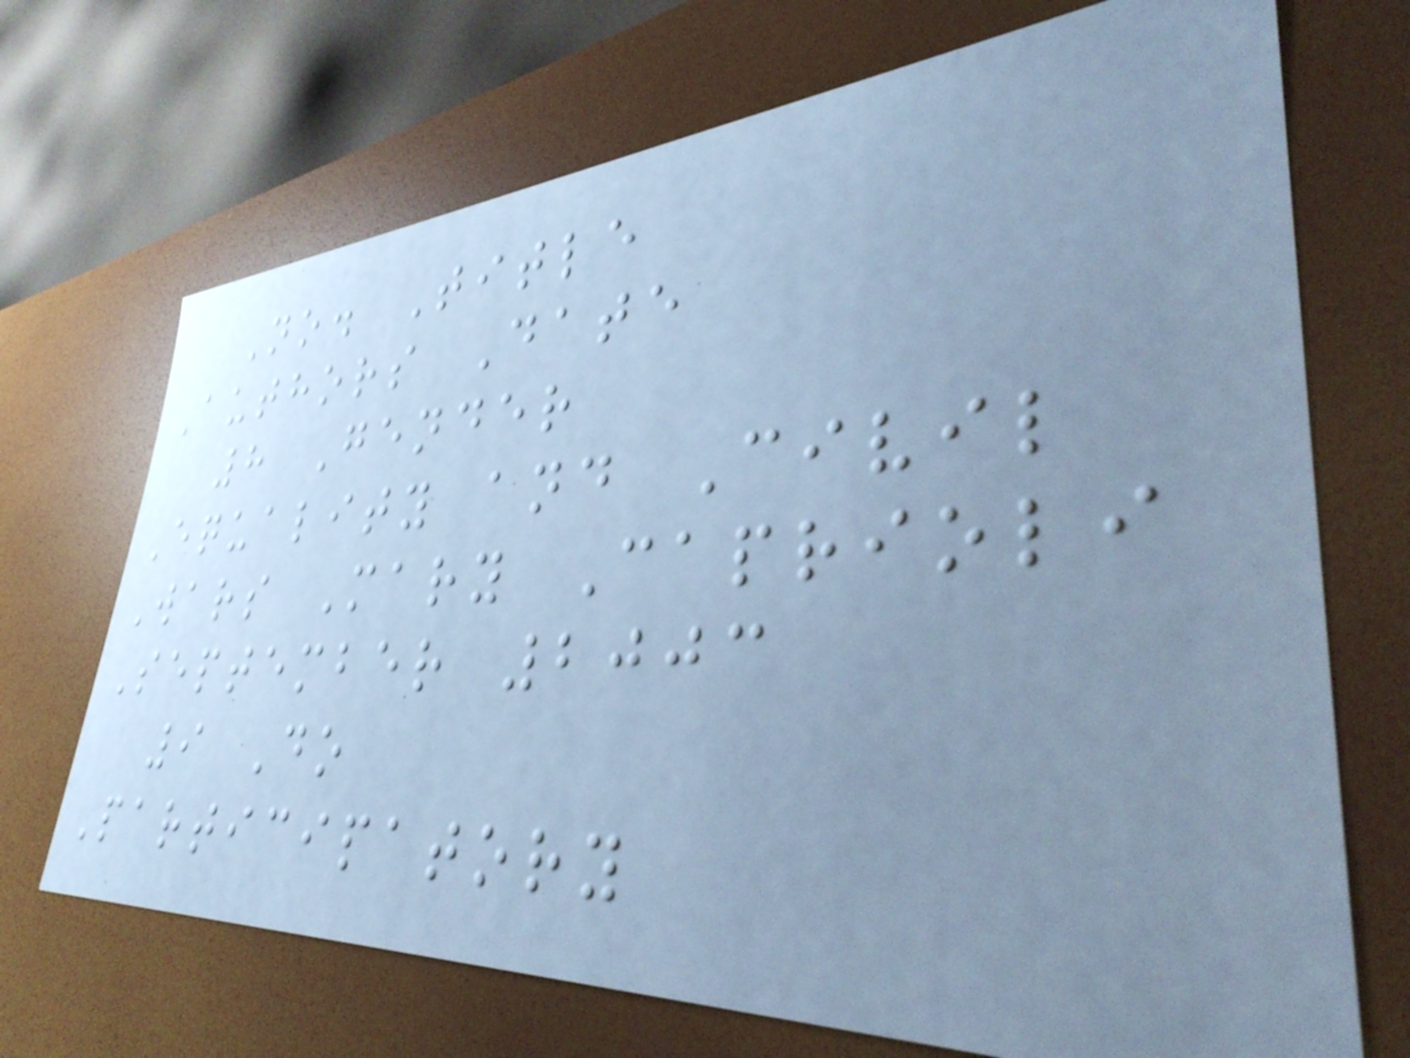No. Title
Authors Date
8 Gender
Equality and Civil
Wars Mary Caprioli
September 2003
9 Do
Participatory
